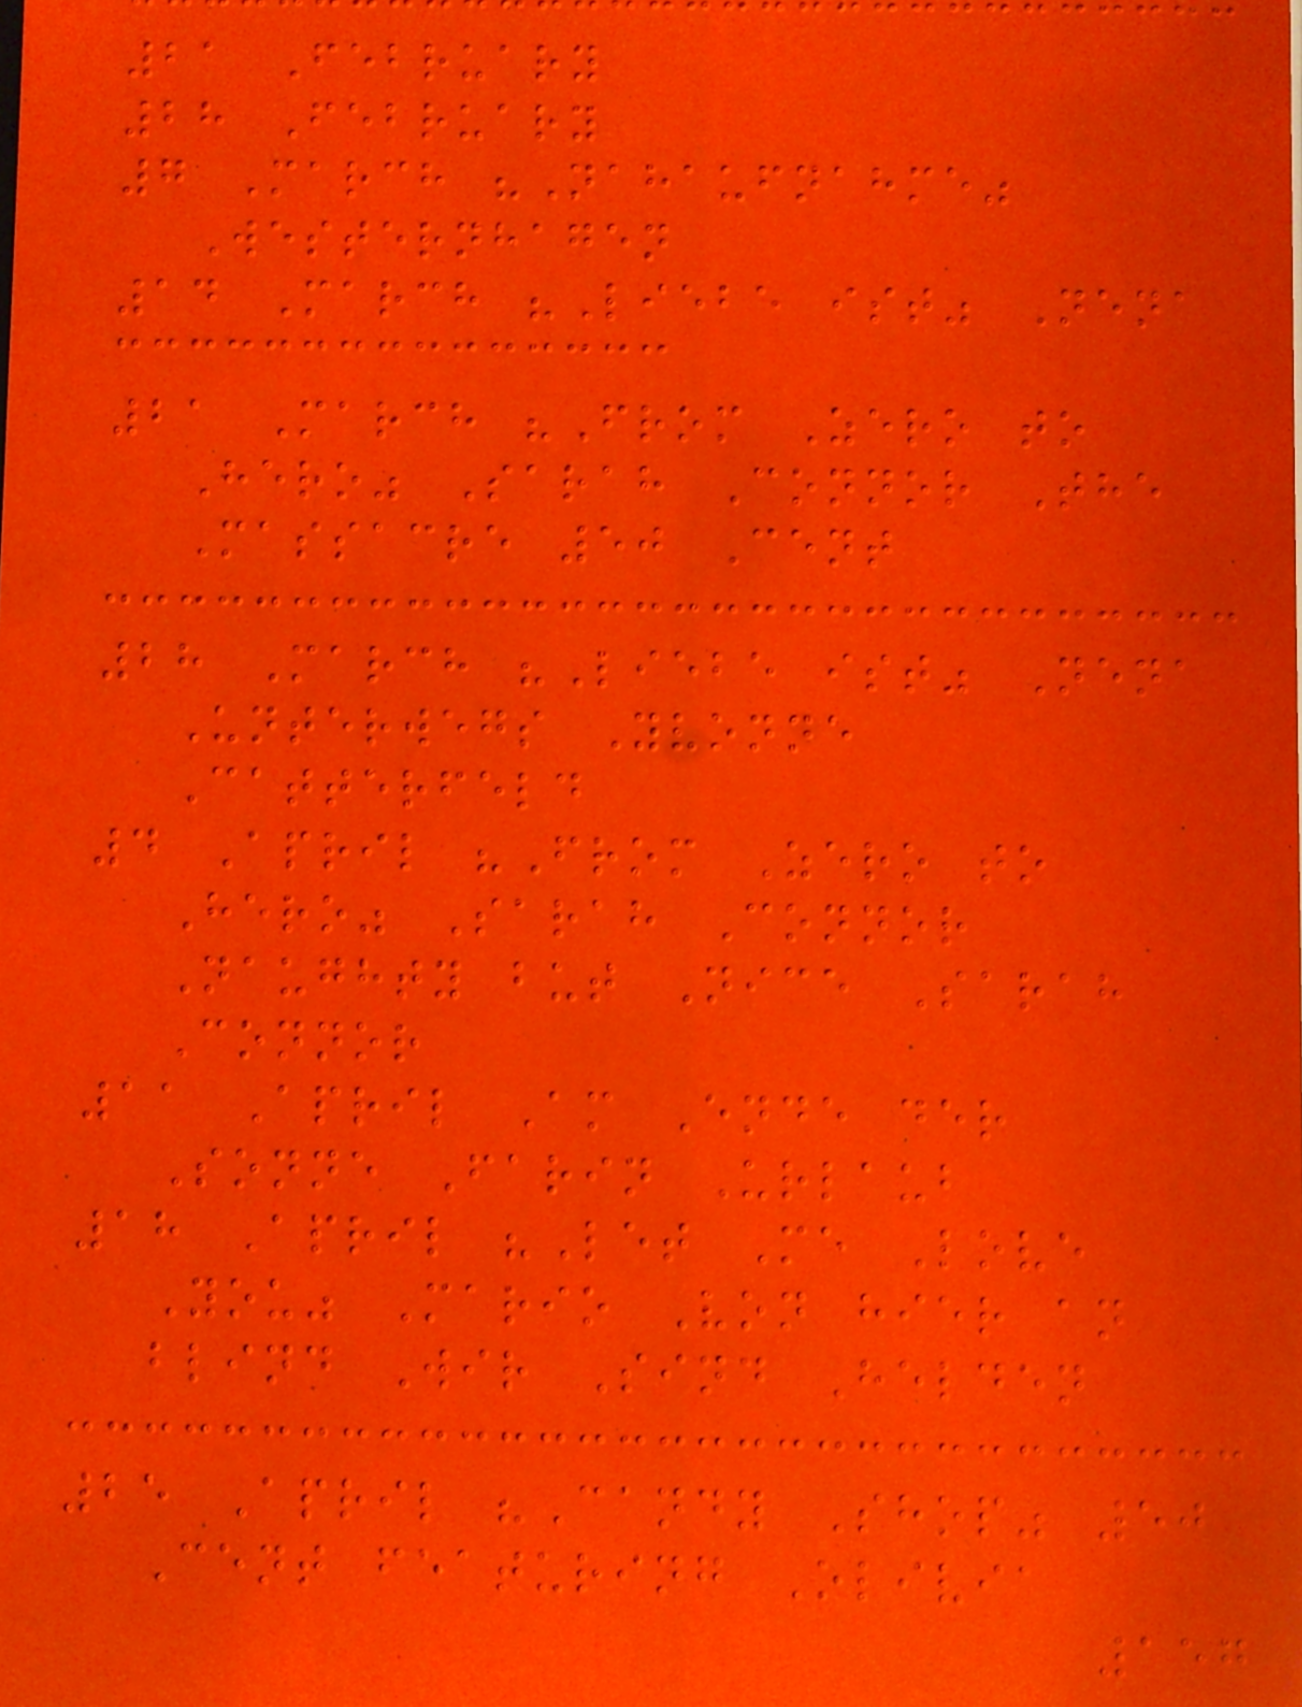21 February
28 February
7 March "Nahaufnahme"
Westernhagen
14 March "Liebe ist" Nena
21 March "From Zero to
Hero" Sarah Connor The
Massacre 50 Cent
28 March "Liebe ist" Nena
Unterwegs Yvonne
Catterfeld
4 April "From Zero to
Hero" Sarah Connor
Naughty but Nice Sarah
Connor
11 April Am Ende der
Sonne Farin Urlaub
18 April "Let Me Love
You" Mario Von hier an
blind Wir Sind Helden
25 April "Candy Shop" 50
Cent featuring Olivia
157
